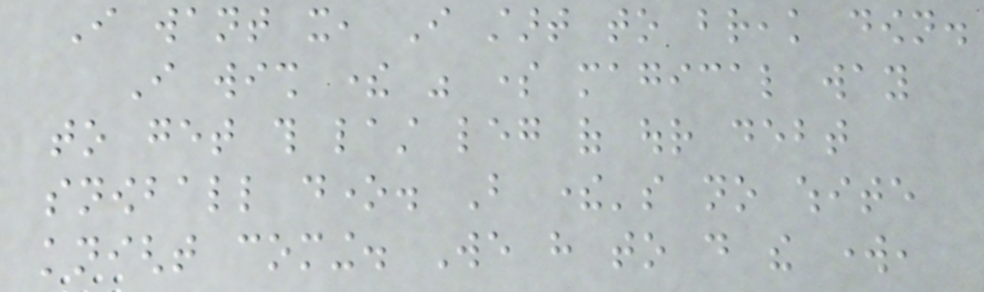I want it, I start to break down.
I wish there was some magical way
to get this last leg of our debt
snowball done. But there's no white
knight coming. We have to do the work,
